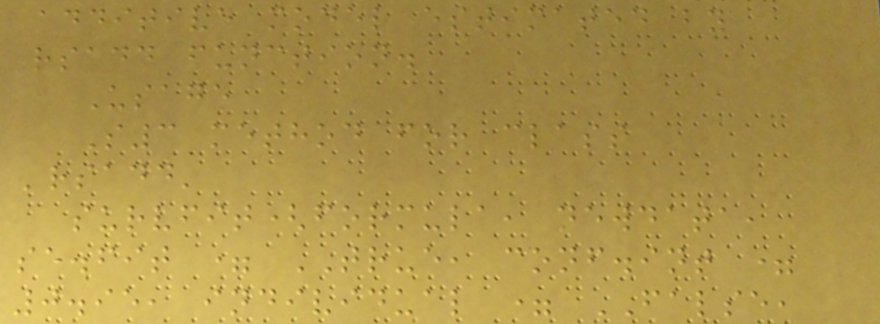additive model estimated by
rsadd function.
Usage
S3 method for class
'rsadd'
survfit(formula, newdata,
se.fit = TRUE, conf.int =
0.95, individual = FALSE,
